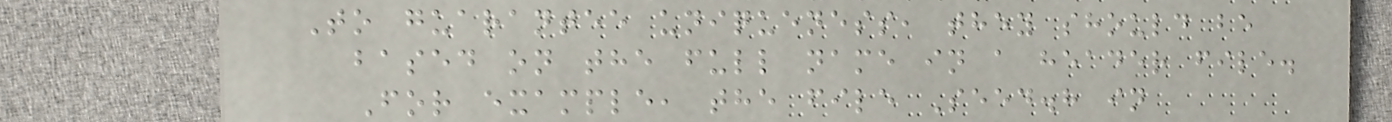To guarantee uniqueness, they should be
based on the full name in a header file.
For example, the file Seed.h in
